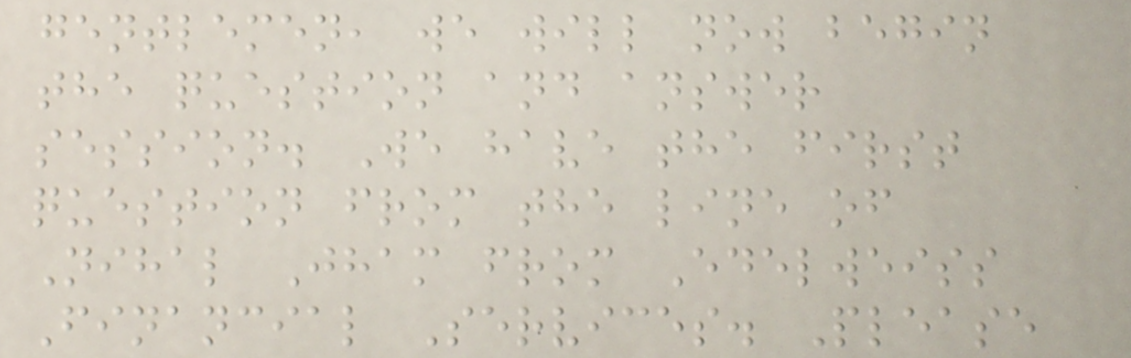gentlemen, we will now begin
the question and answer
session. We have the first
question from the line of
Nihal Jham from Edelweiss
Financial Services. Please
